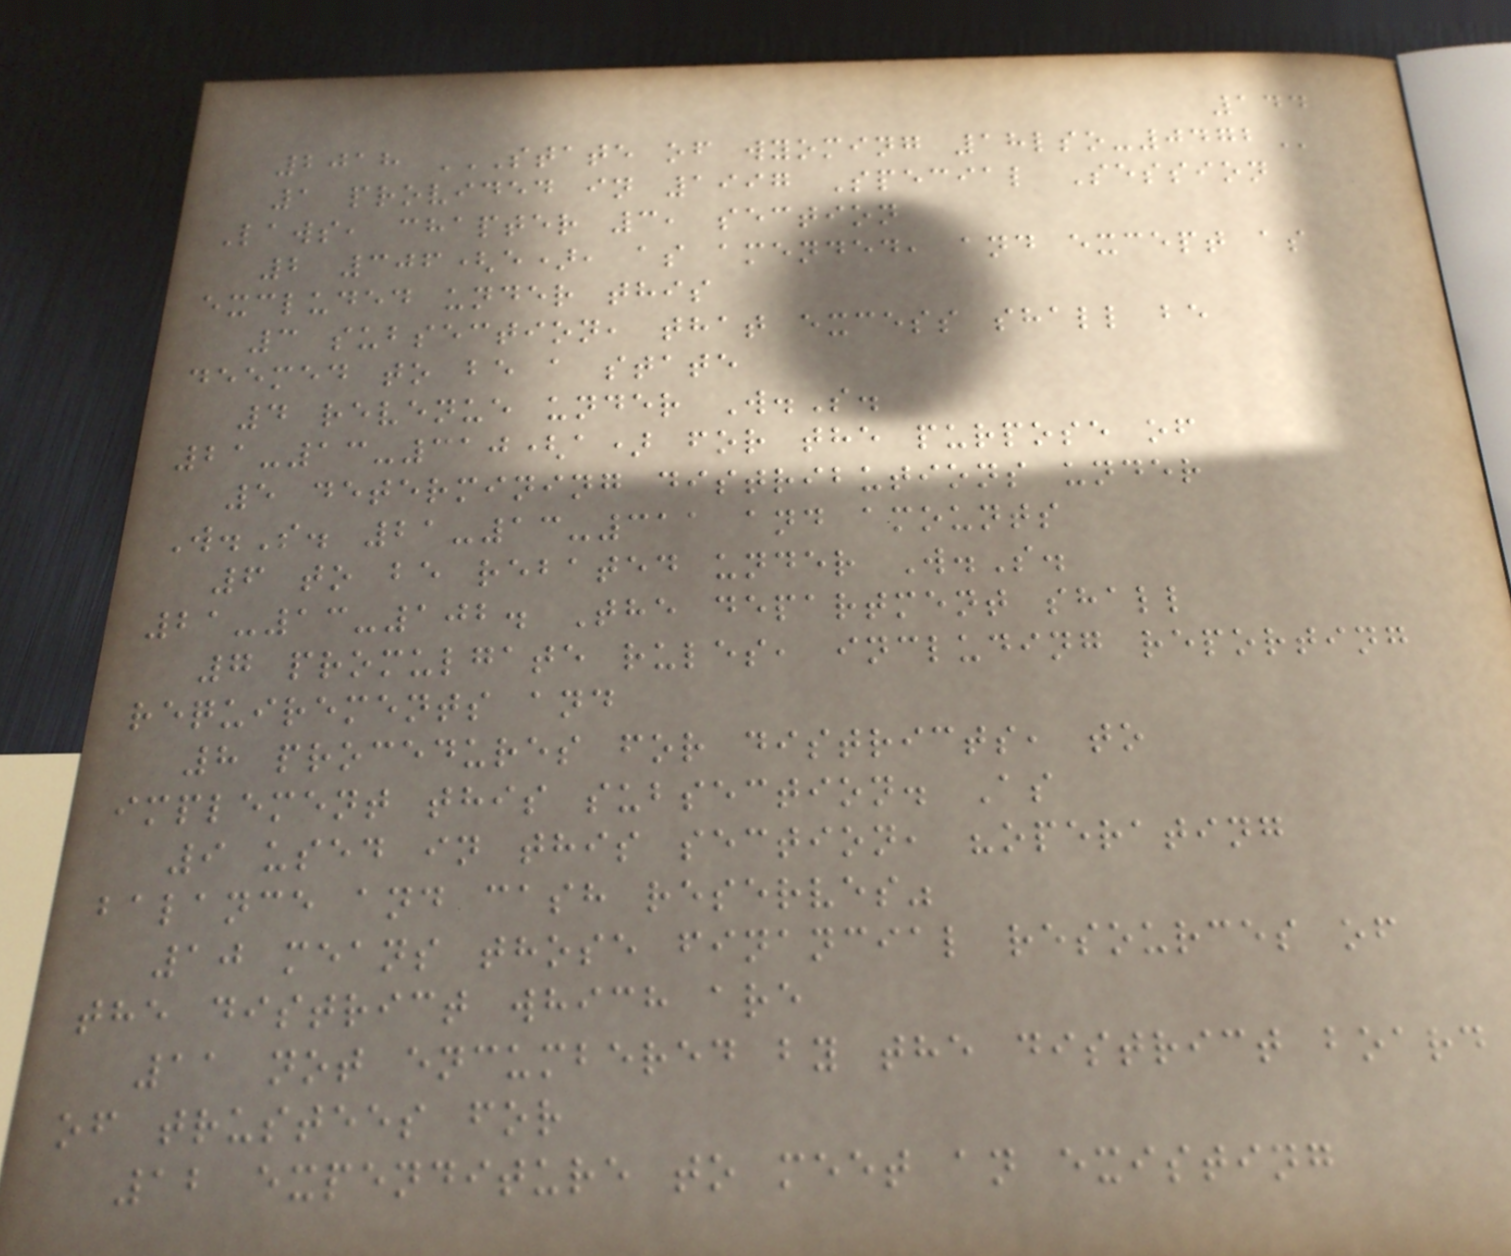144
2018 STATE OF WYOMING 18LSO-0472
1 provided in 1997 Special Session
Laws, chapter 3, section
2 306(e), as amended, and except as
excluded under this
3 subsection, that excess shall be
deemed to be a state
4 revenue under W.S.
21-13-310(a) for the purpose of
5 determining distributions under
W.S. 21-13-311 and amounts
6 to be rebated under W.S.
21-13-102. The department shall
7 promulgate rules, including reporting
requirements and
8 procedures for districts, to
implement this subsection. As
9 used in this section, "operating
balance and cash reserves"
10 means those financial resources of
the district which are
11 not encumbered by the district board
of trustees for
12 expenditure to meet an existing
